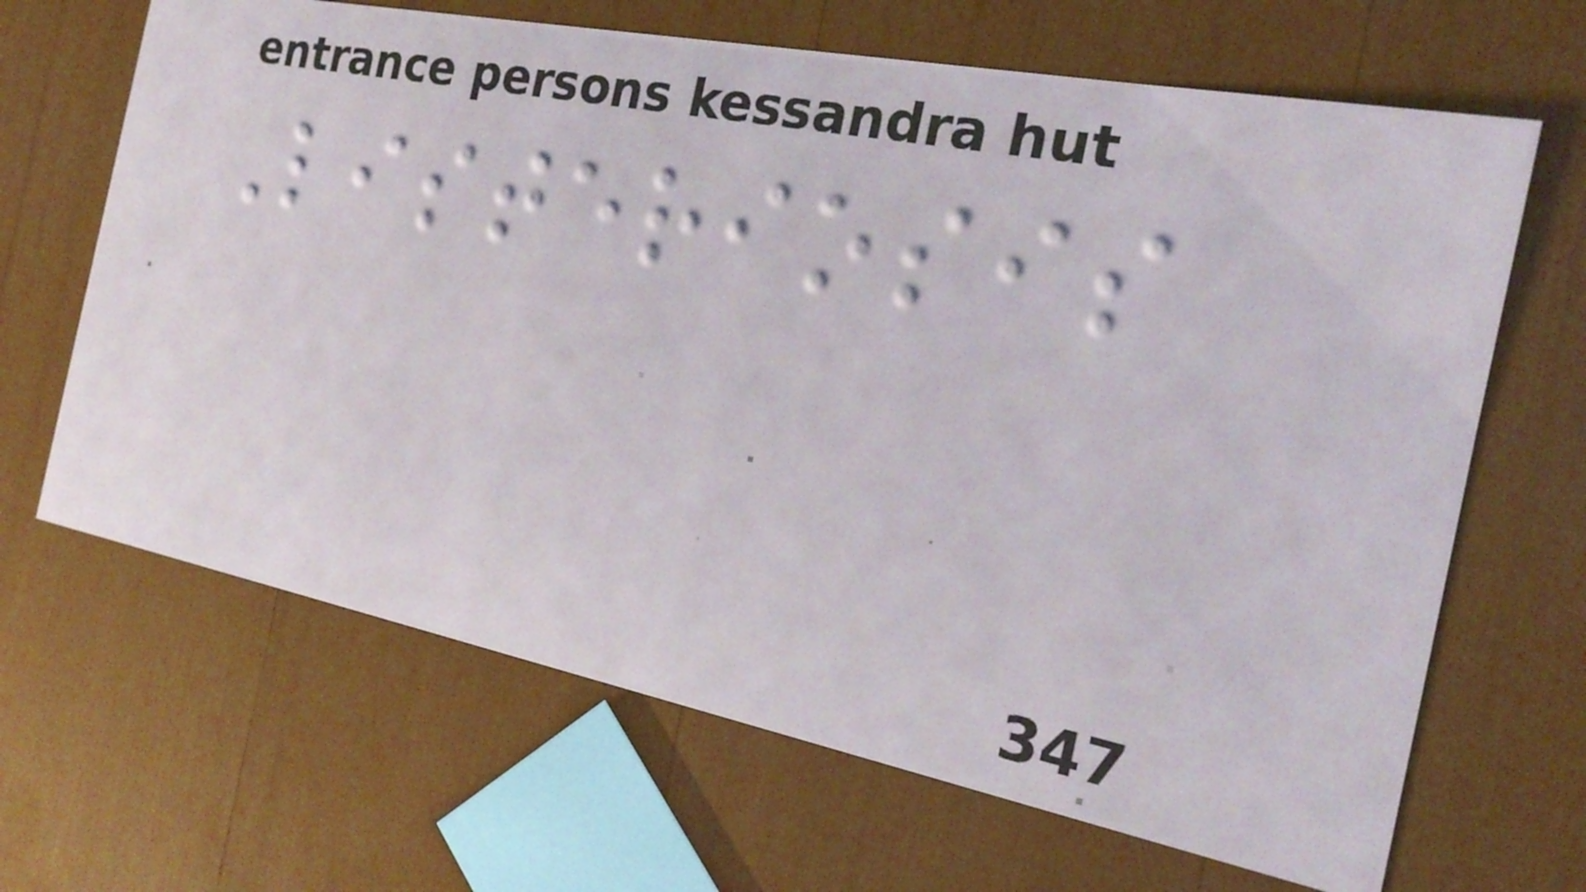Listeriosis
